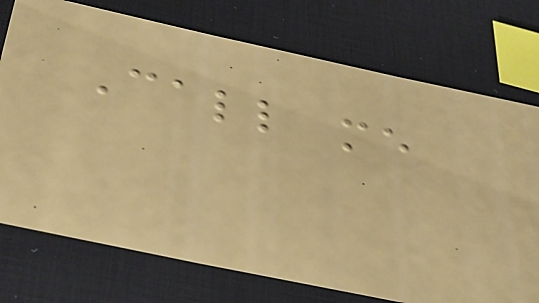Call me
